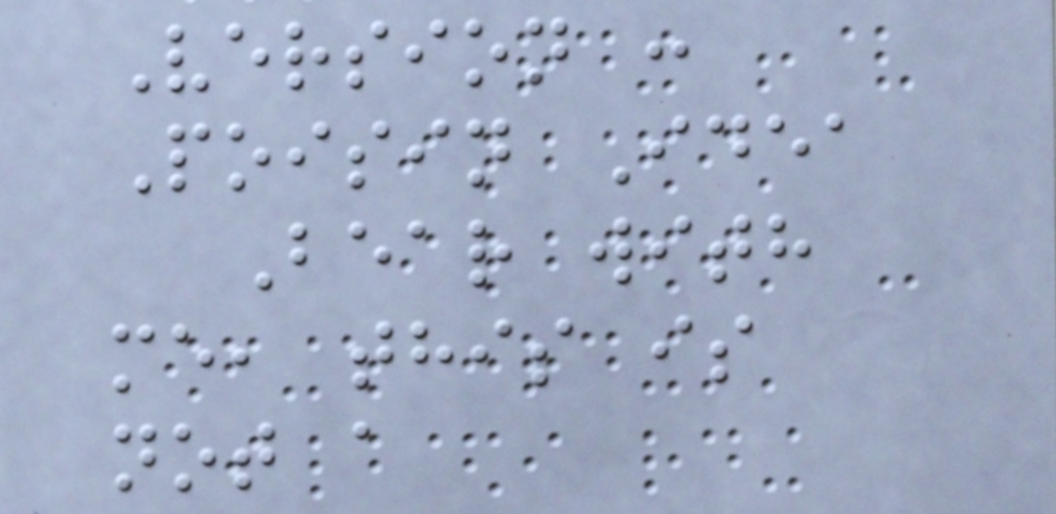Version :
Poisin Idea
Bear with
me, this is
not a
